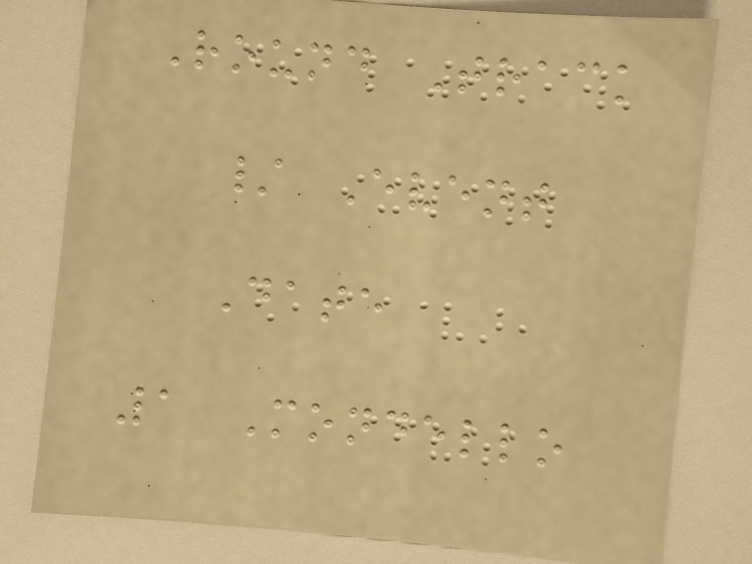Round Track
/ Event
Date
1 Mondello
